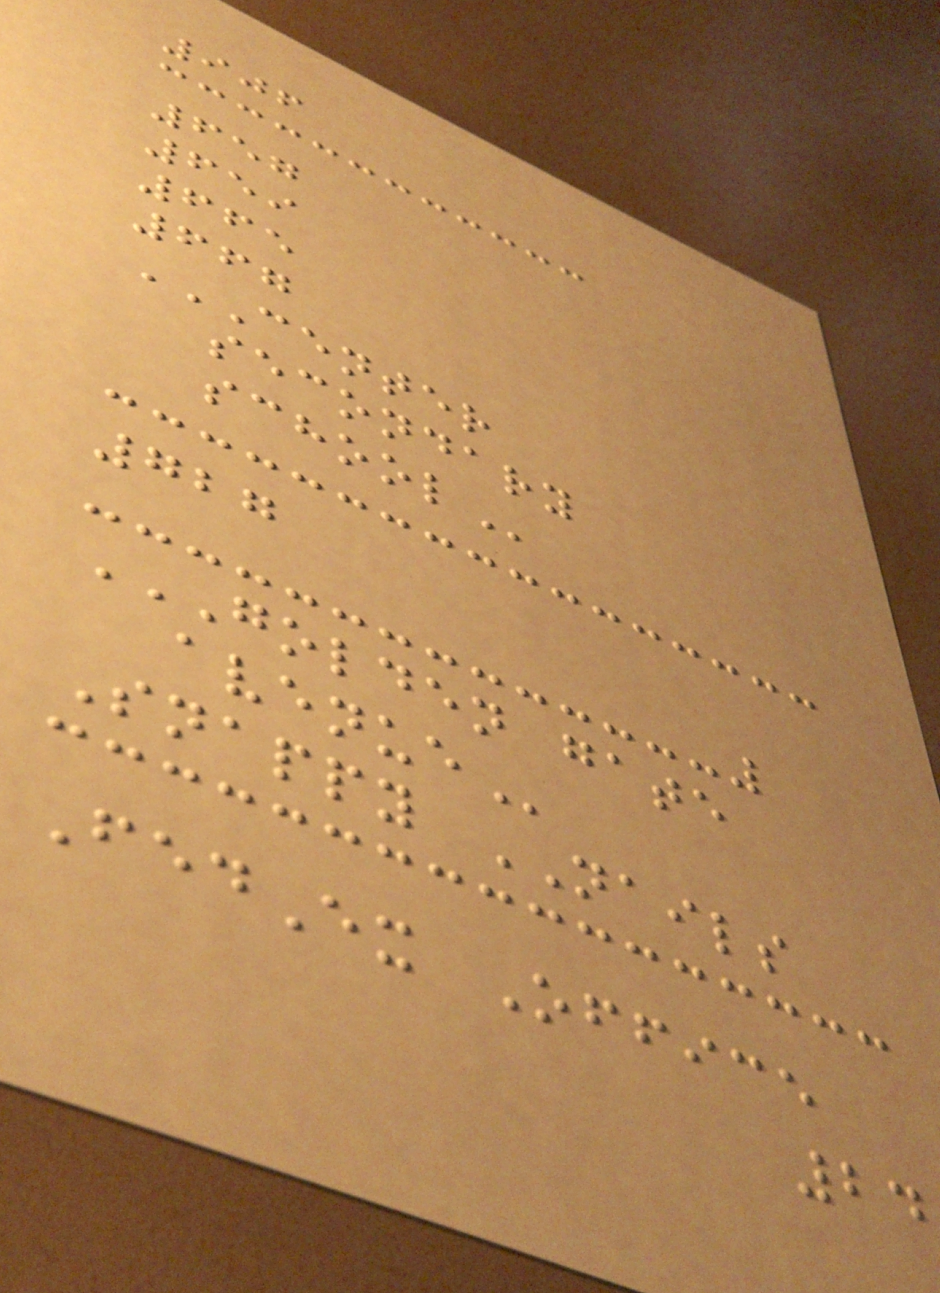906
657
659
665
667
CENTER
SECONDARY
SCHOOL
727
GOLDEN GATE
AVENUE
Snappy NAILS
FedEx Office
24
